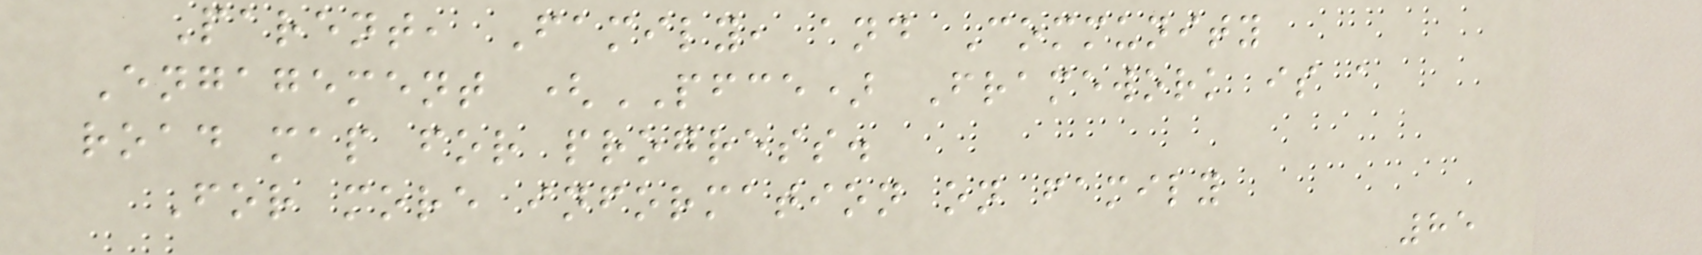Parent, Family, and Community
Engagement (PFCE) Framework is a
road map for progress.
For more information on family
85
